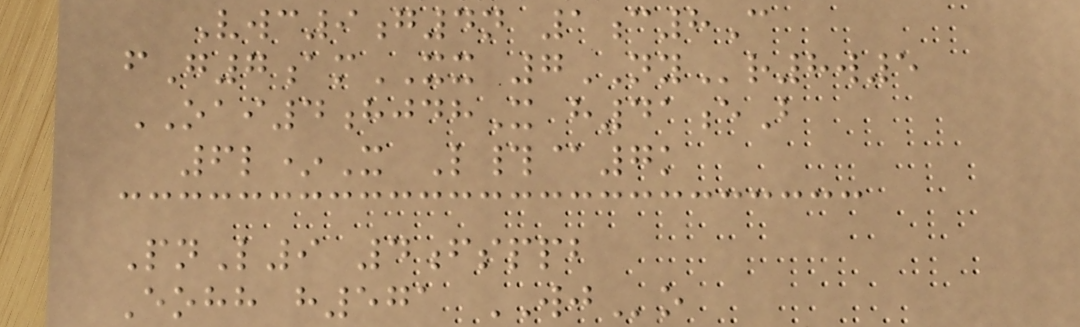Vwc9g4n 1c8C
fG7amXX 7NYr8w5
OAI4hjdhX h41eB
6l*X L#@7k
PnL9 4fsppb
Eohh h571 WJo
